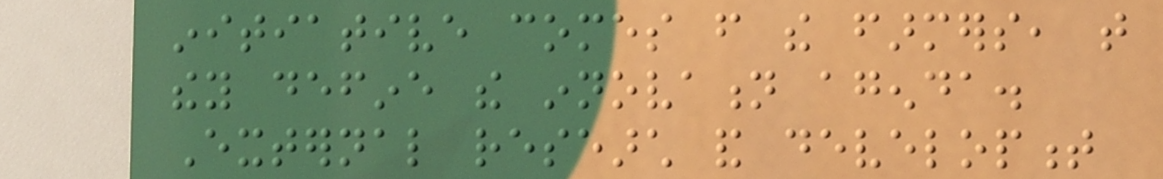initiative comes from the farmers, that
they define the innovation agenda.
External research and development
